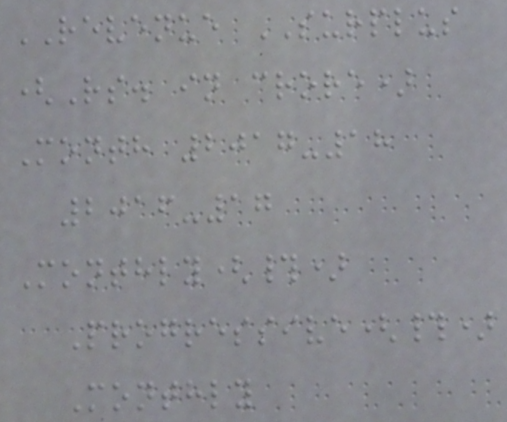REVENUE SURPLUS
(Rs. in crore)
Month 2017-18
2016-17
Monthly(#)
Progressive(#)
Monthly
